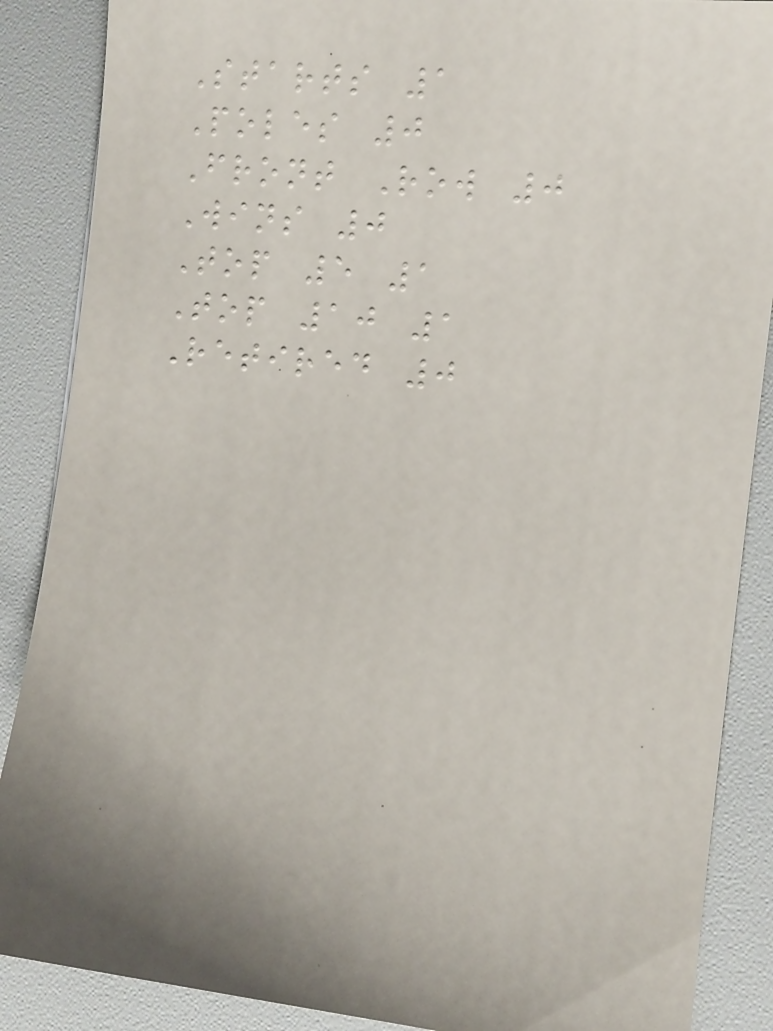Starts 1
Poles 0
Front Row 0
Wins 0
Top 5 1
Top 10 1
Retired 0
